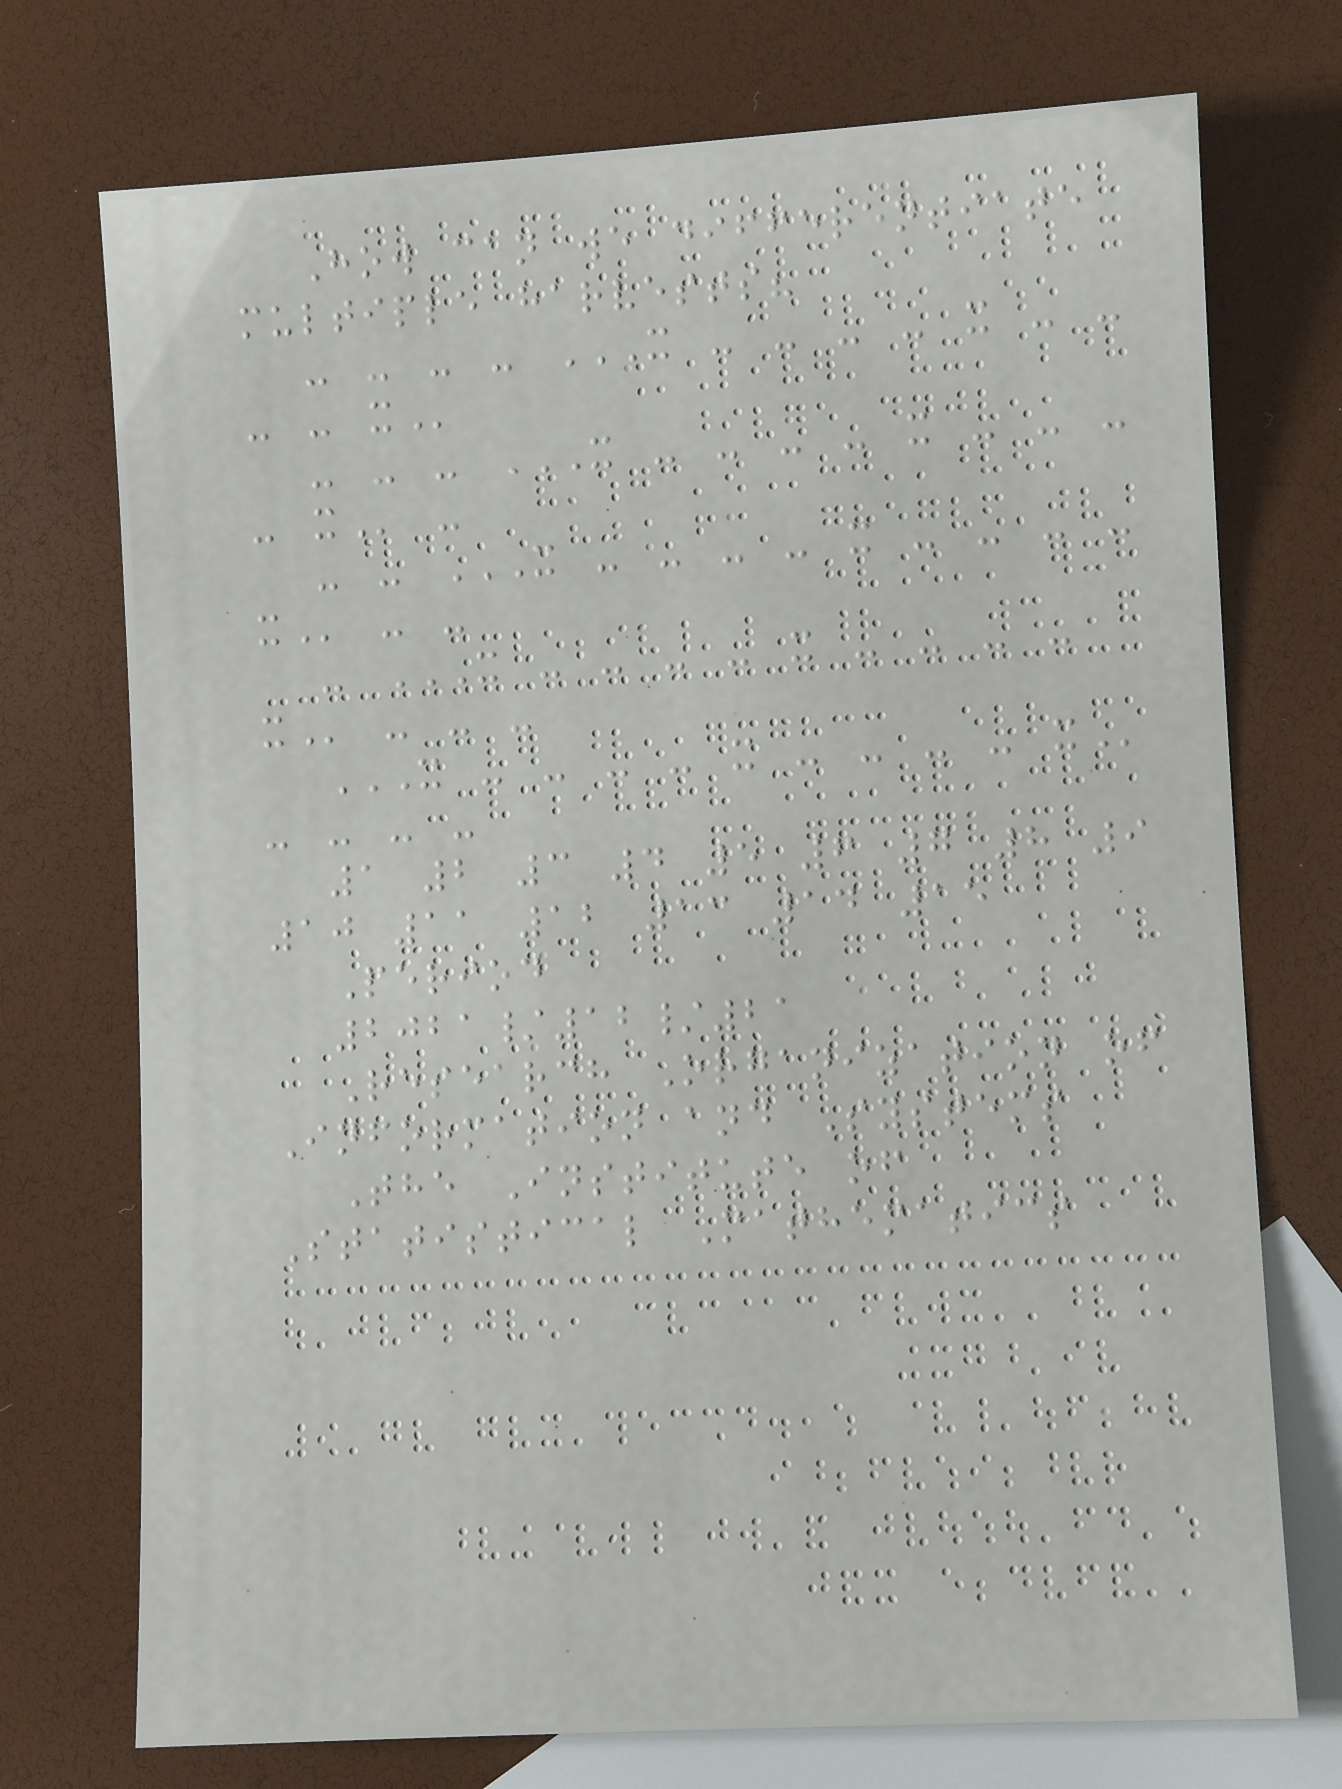How can we differentiate
multiple harvests?
- - - - X - - - - X - -
- - X
- - - X - - - - X - - -
- X -
- - X - - - - X - - - -
X - -
- X - - - - X - - - -
X - - -
X - - - - X - - - - X
- - - -
1 2 3 4 5 6 7 8 9
10 11 12 13 14 15
Period
2021/12/21
Research Organization of
Information and Systems
The Institute of
Statistical Mathematics
